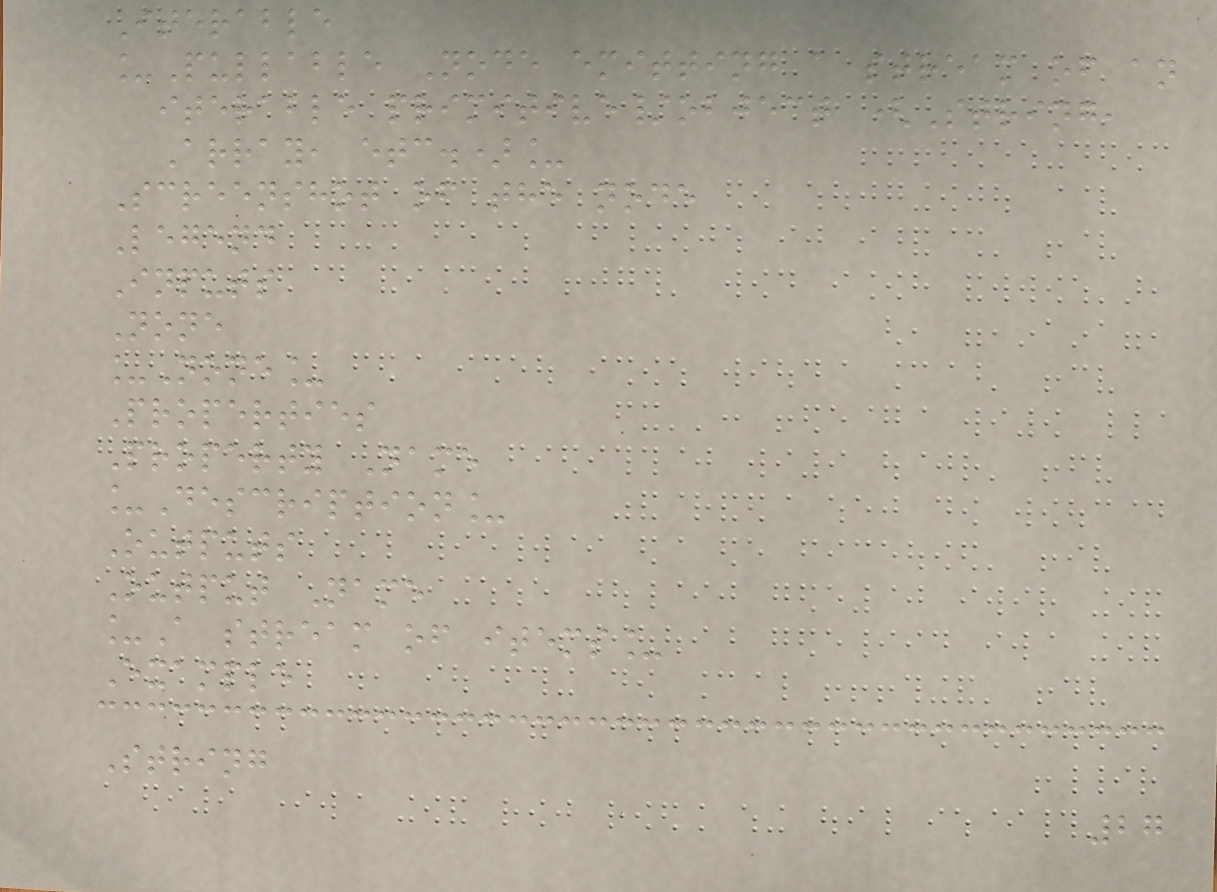Iterable
_Pullable Node emitting a stream of an
iterable primitive/object (String,
Array, etc.)_
Screenshot of the node
Legend
Inputs
None
_None_
Properties
Property Name
_Description_
Outputs
Output Name
_A stream of items_
Example
String
27
